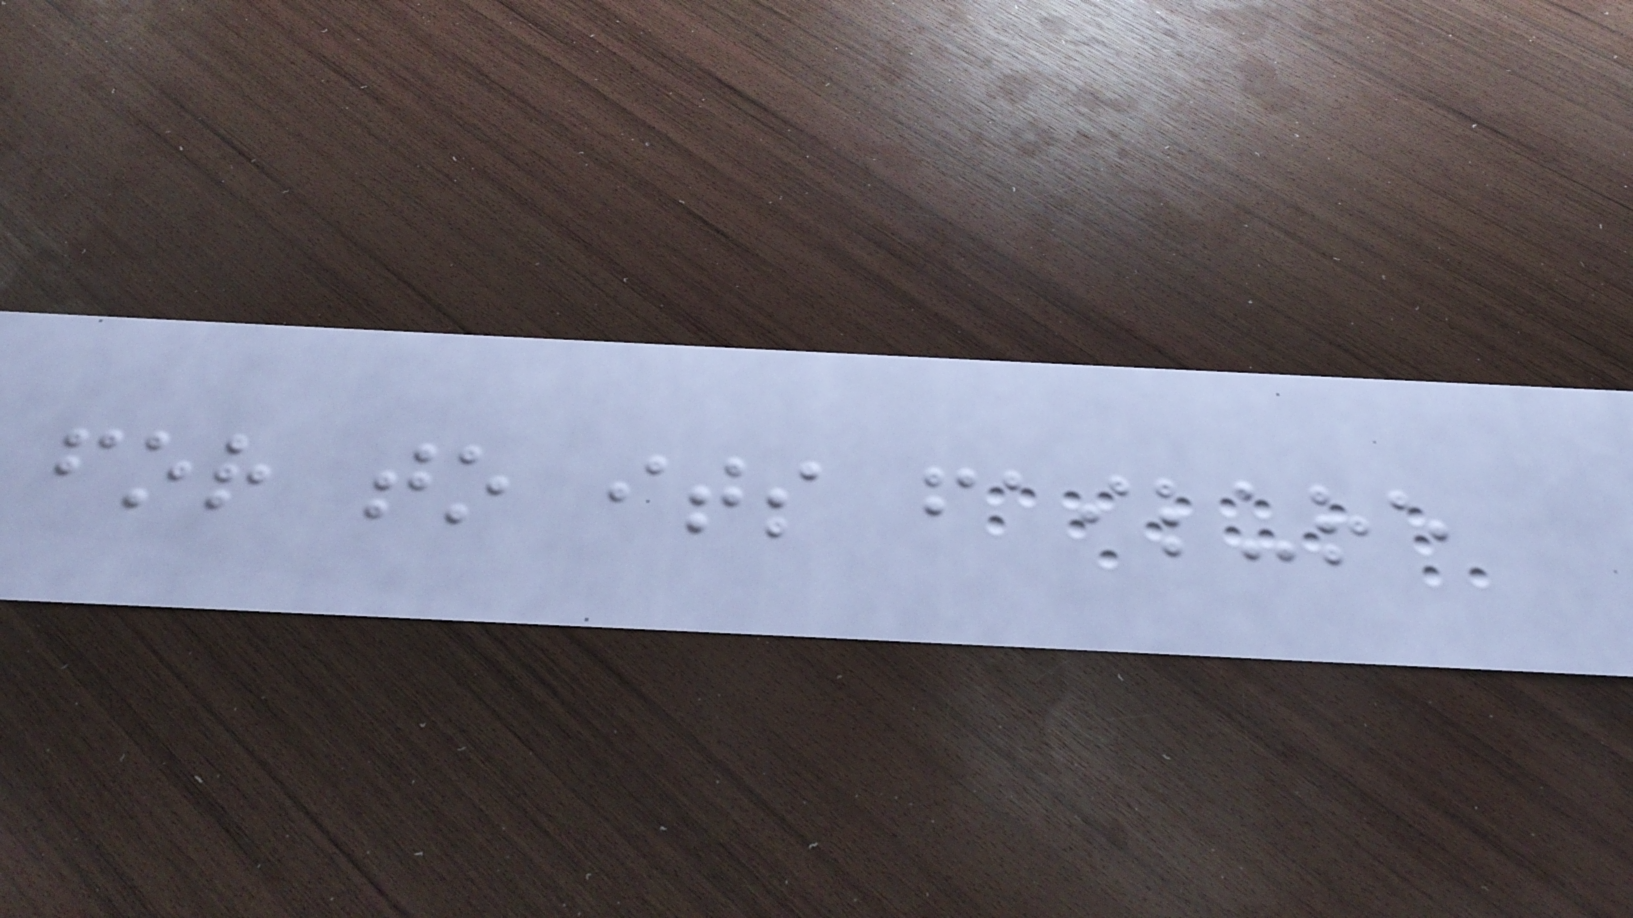for to its failure
